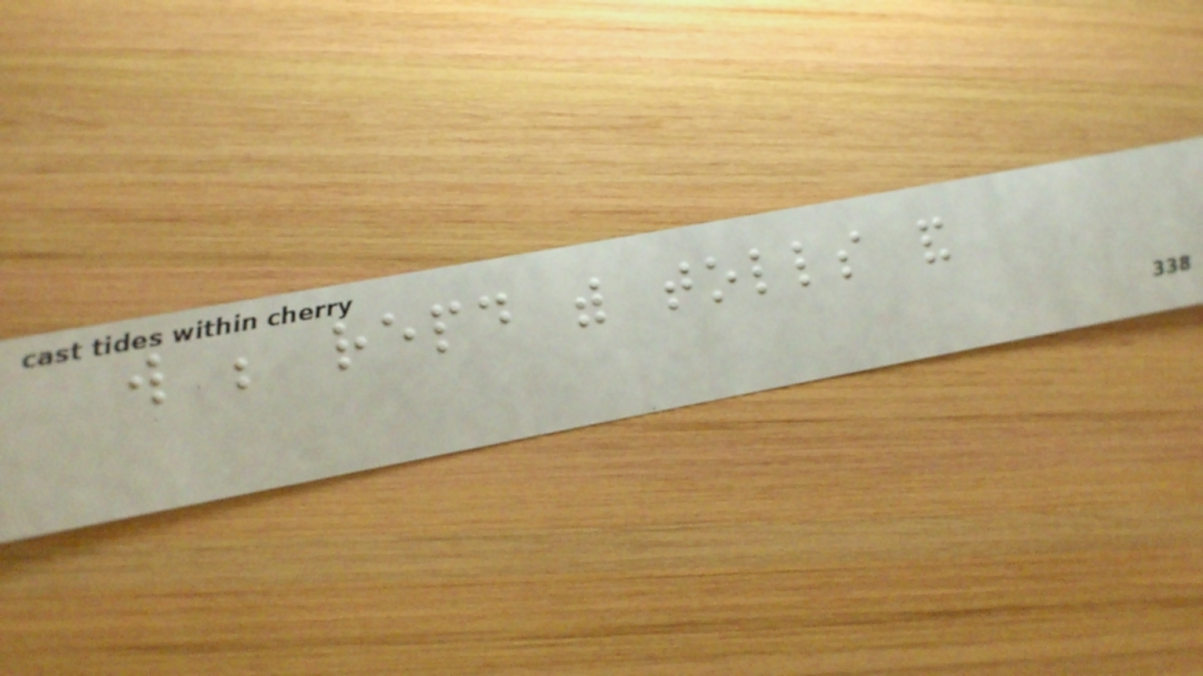will be repaid with tolls and
